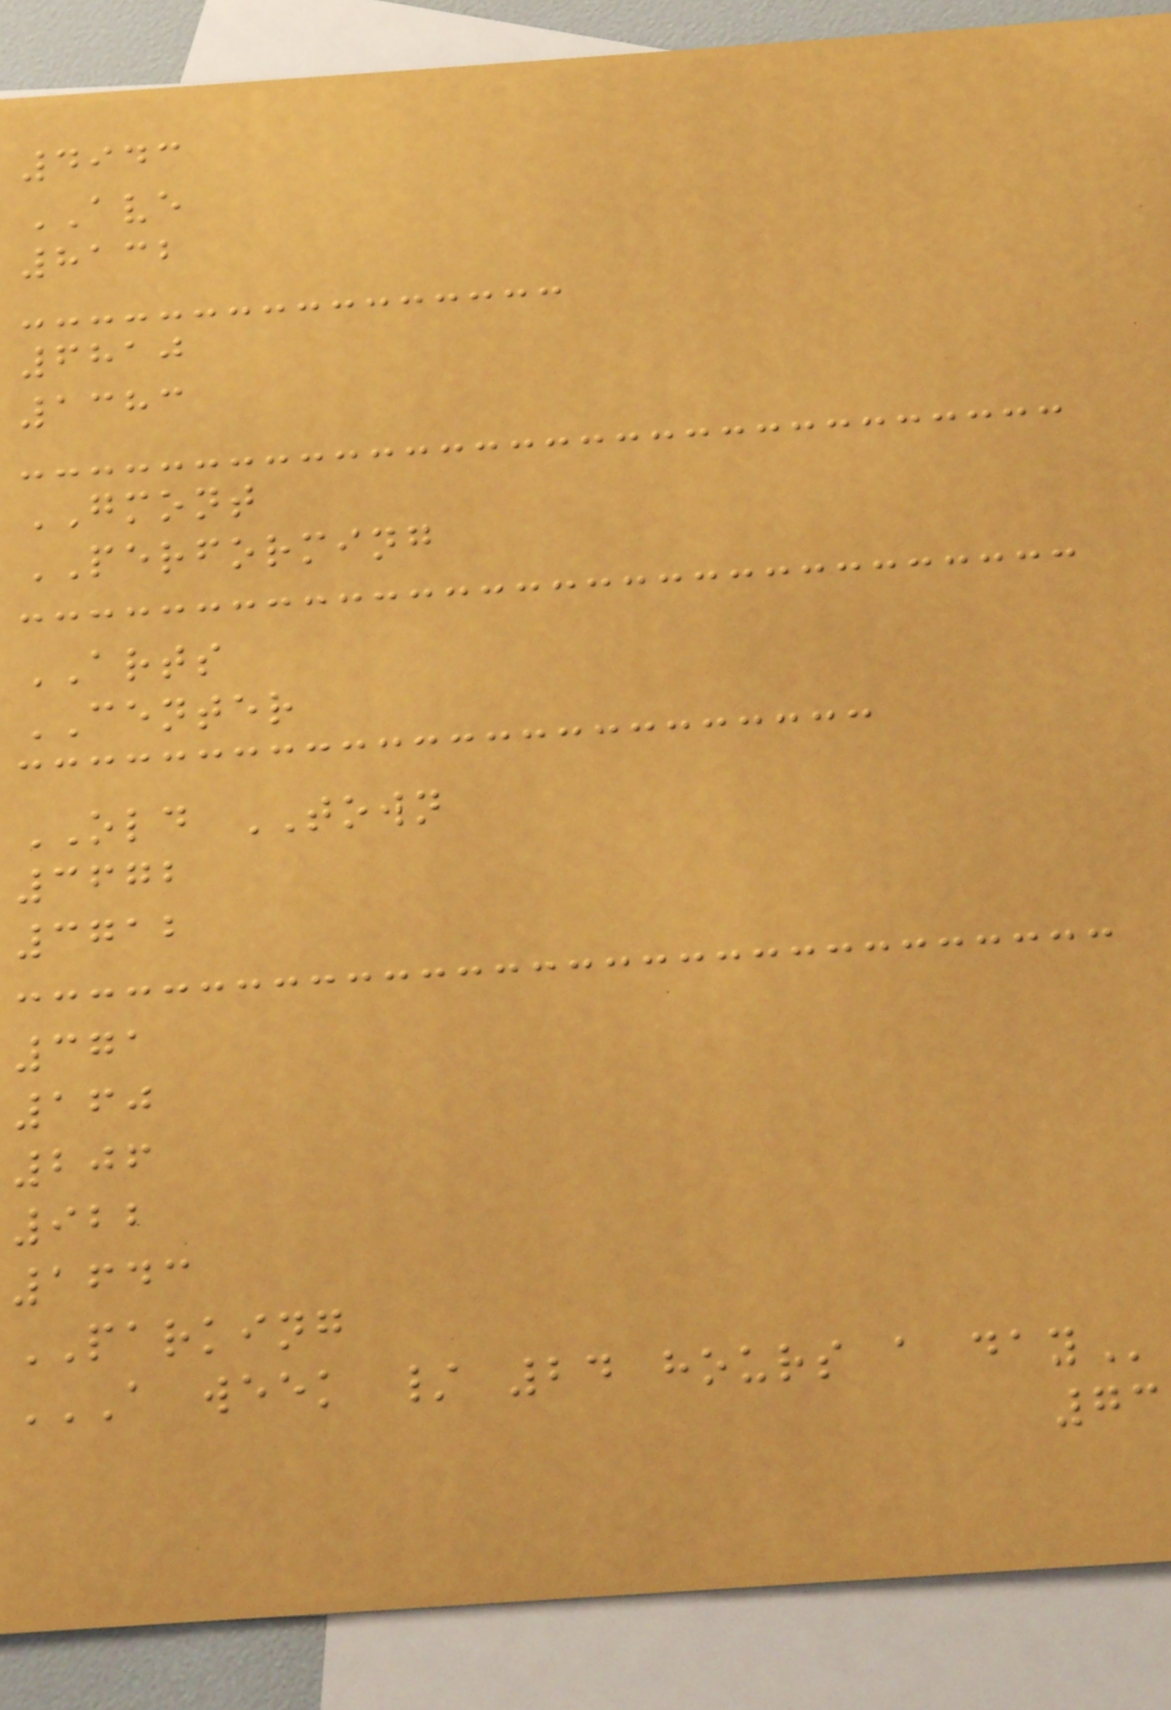4943
AVE
8132
6810
1383
GMONT
PERFORMING
ARTS
CENTER
OLD TOWN
3672
3712
371
160
206
922
1643
PARKING
A WEEK / 24 HOURS A DAY
73
